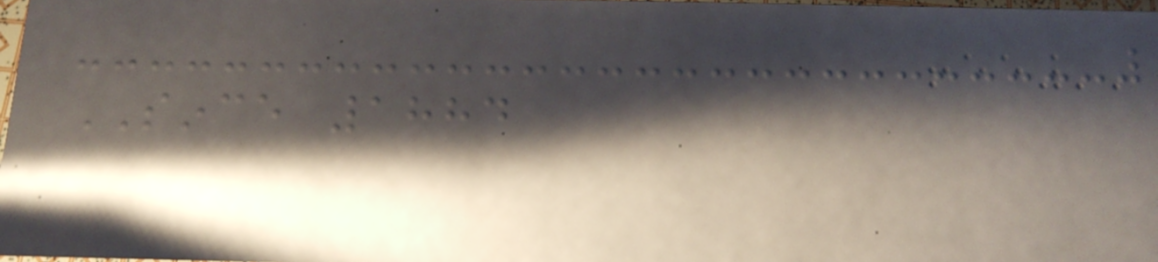SINCE 1884
